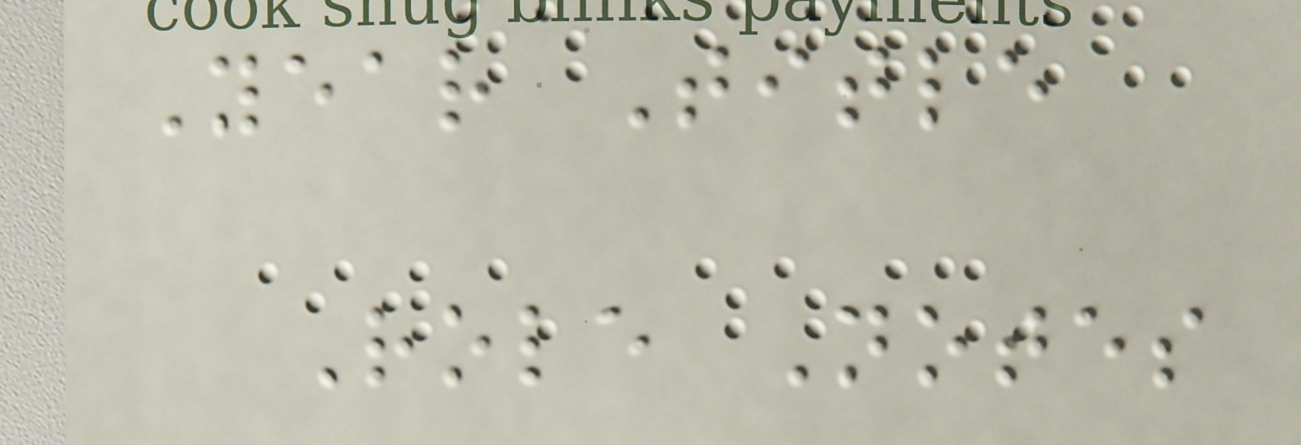Year Title
Role Notes
